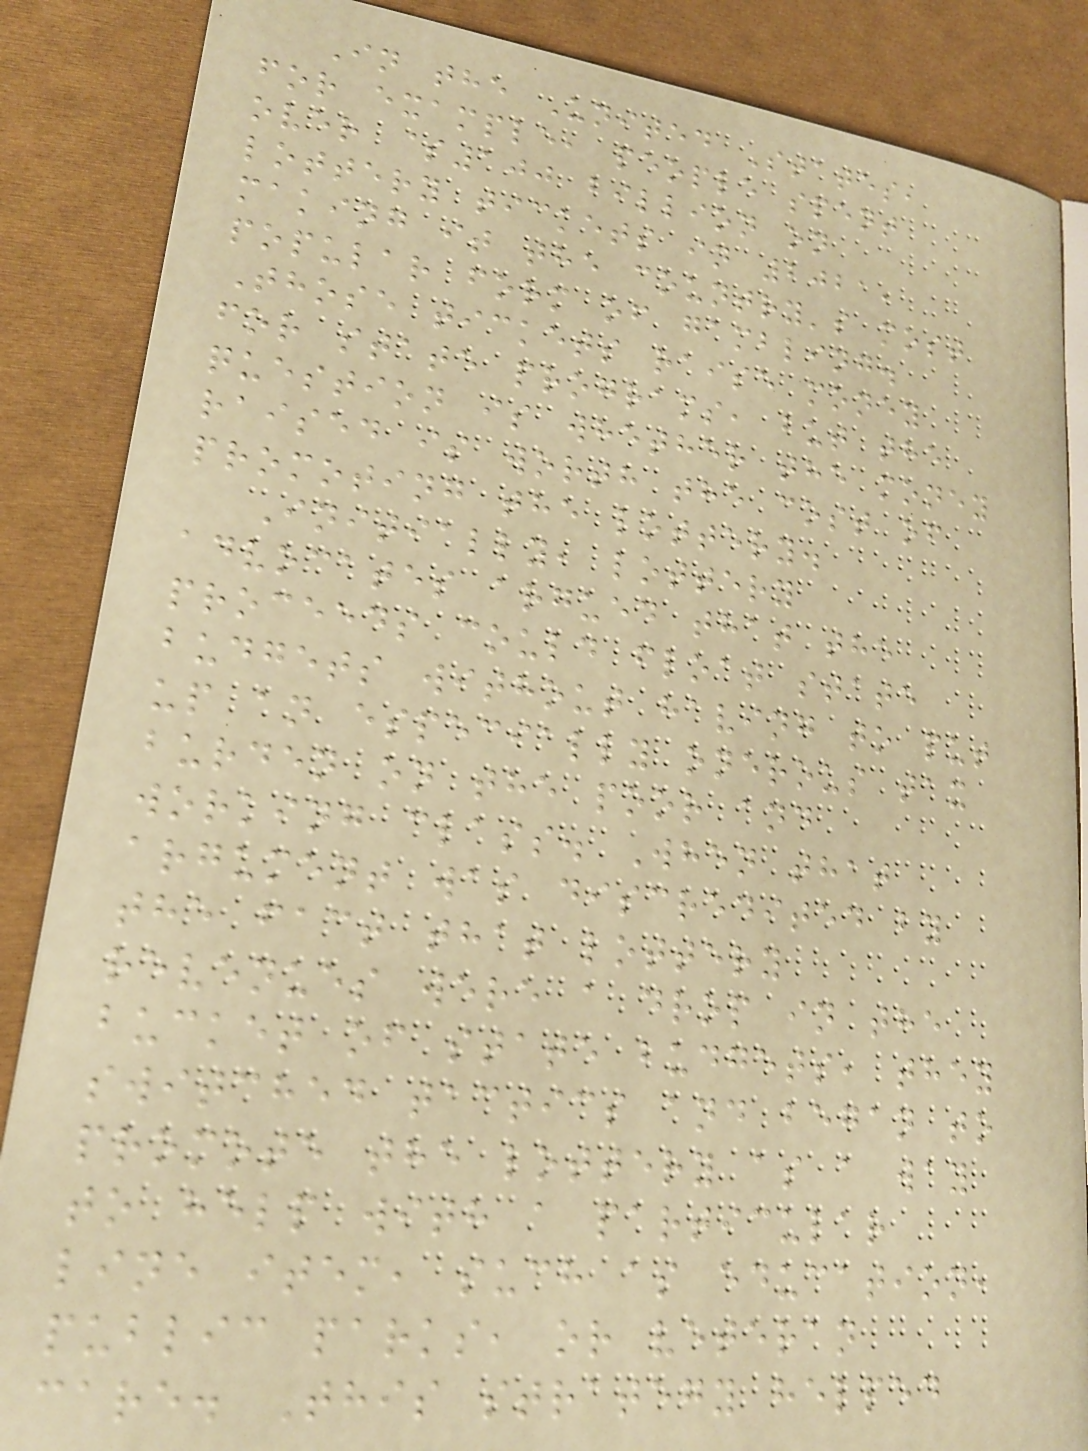In the United States,
for example, people spent
over $100 billion on
lottery tickets in 2021,
making it the country's most
popular form of gambling.
Those tickets raise money
for state programs, but the
question is whether the money
raised is worth the cost of
promoting the lottery.
Initially, lottery
advocates argued that the
proceeds could float state
budgets without having to put
up an especially onerous tax
burden on the poor and
working class. When that
argument was discredited by
the fact that lottery
revenues were a drop in the
bucket of state budgets, they
switched tactics and began to
promote the lottery as a way
to help with a particular
line item, such as education,
public parks, or veteran
care. This strategy helped
